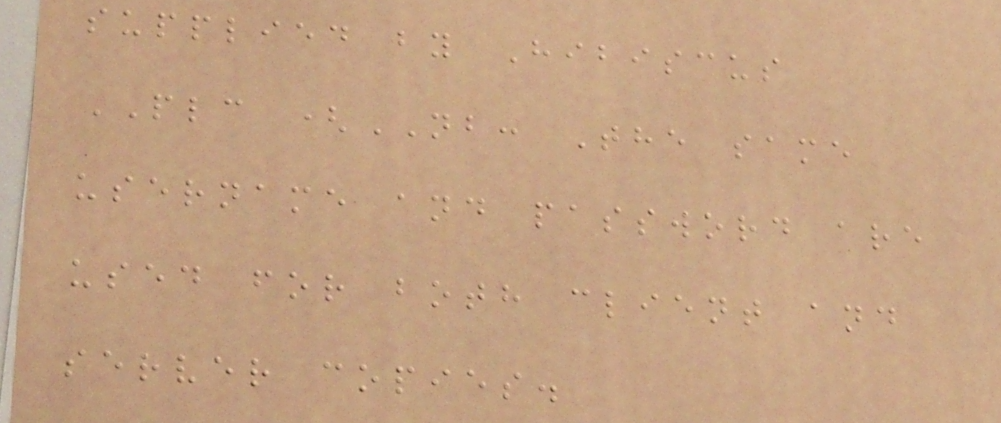supplied by Hibiscus
PLC (NB: The same
username and password are
used for both client and
server copies.
